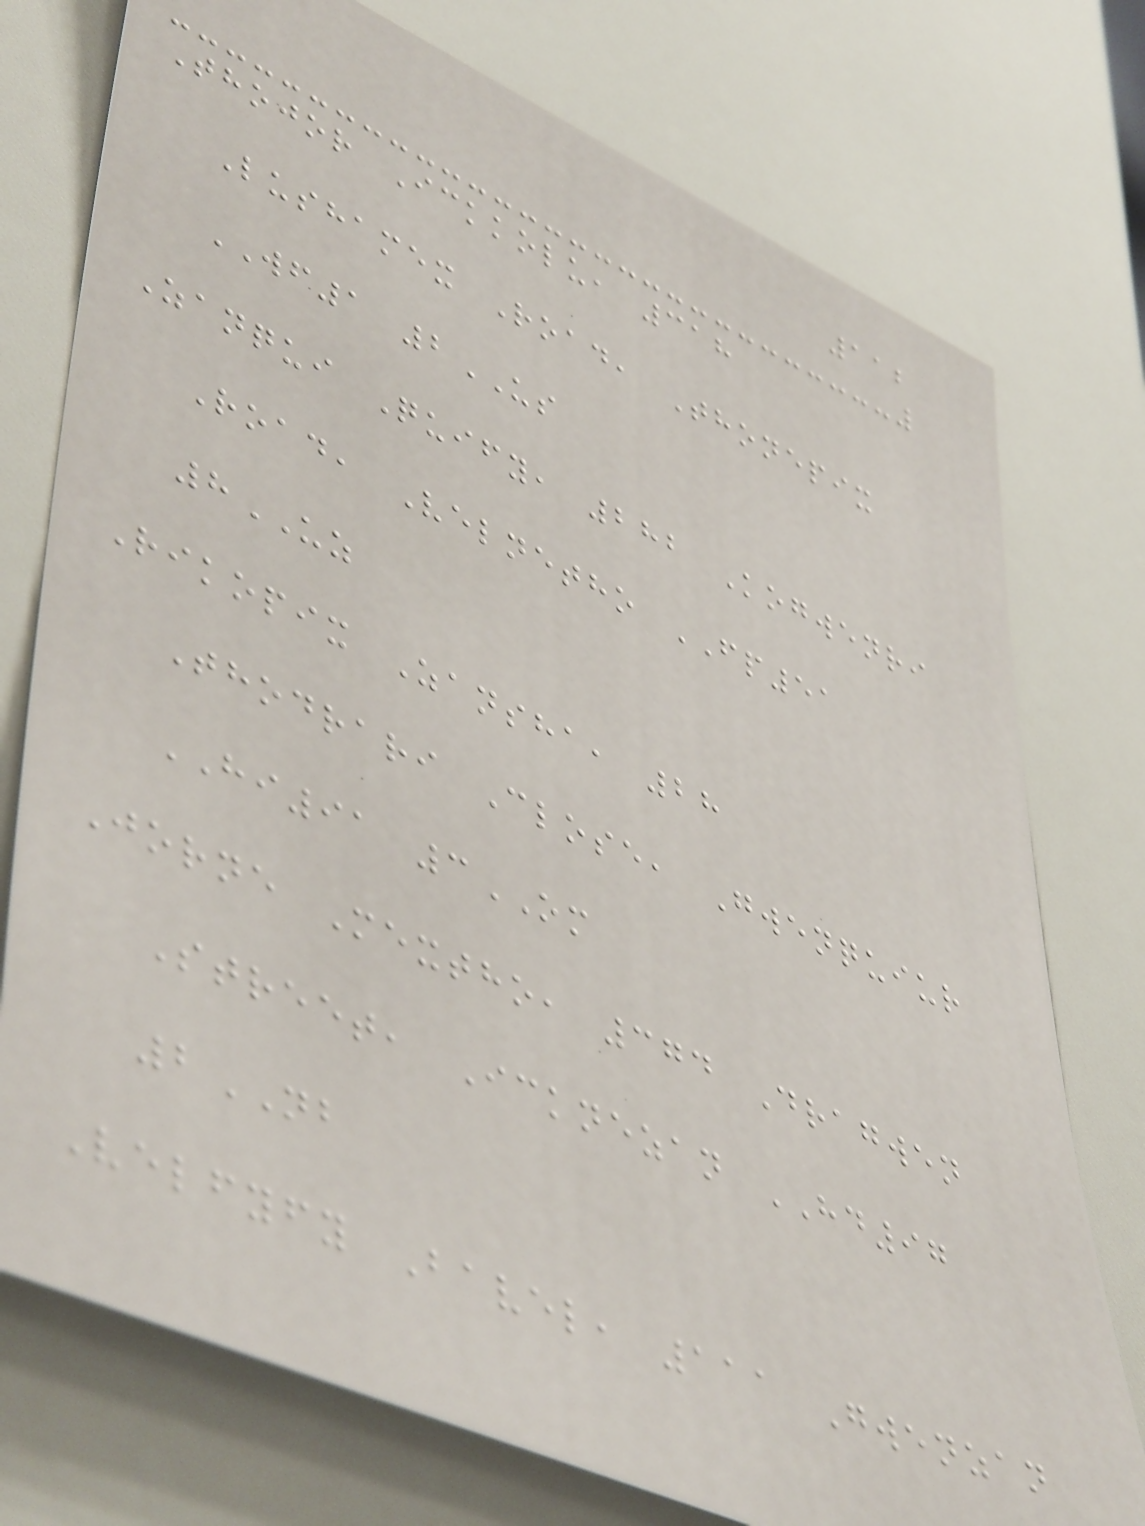112
Thojor Ickkolu, 318
Lushamex Road, Thonepix
WF1 2US
Zanqui Quify, 282 Kogwenri
Road, Velnetho FP51
8UZ
Rikopix Zansha, 28
Thodrari Close, Gwenquiur
HI91 3OM
Jorne Mextho, 374 Dragwen
Street, Icknezan HD97
2NB
Velfyfy Bavel, 111 Gwenzan
